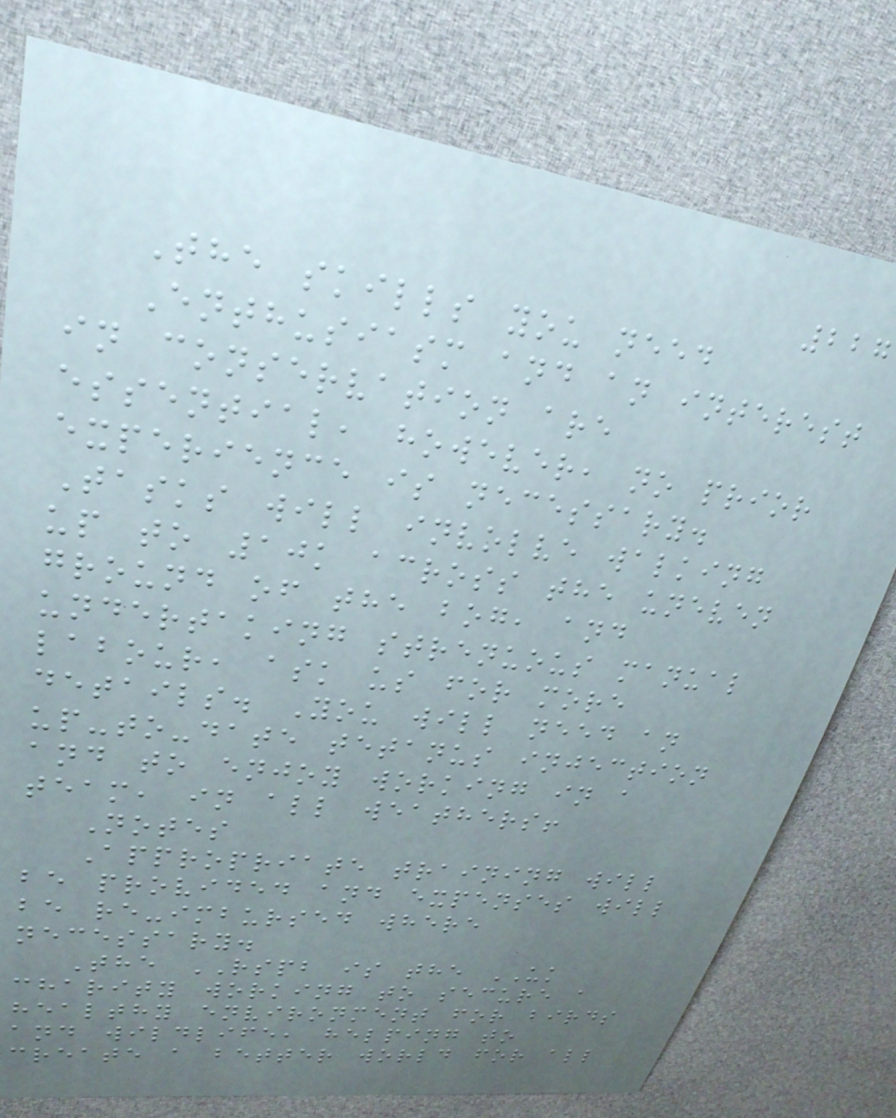227
The skills you need
Enthusiasm and an interest
in conservation are
essential, however, no prior
experience is necessary.
Tasks will involve walking
up to 10k across the uneven
ground of the bog, and
undertaking strenuous manual
labour, ask us for more
details. You will need an
up-to-date tetanus injection
and to enjoy working in a
team, in all weathers!
Notes
Appropriate training will
be provided and expenses will
be re-imbursed where
necessary.
The RSPB is the UK
charity working to secure a
healthy environment for birds
and wildlife, helping to
create a better world for all
